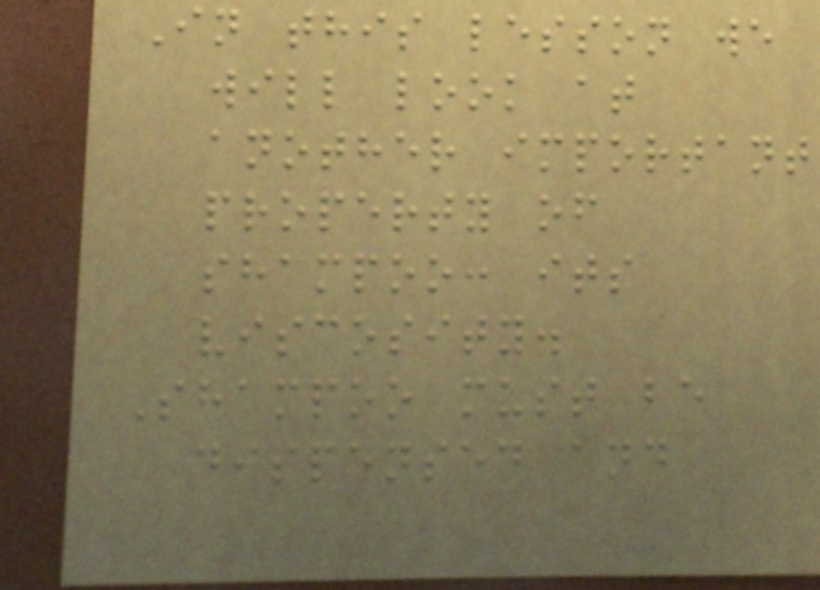In this lesson we
will look at
another important
property of
shampoo: its
viscosity.
Shampoo must be
dispensed and
